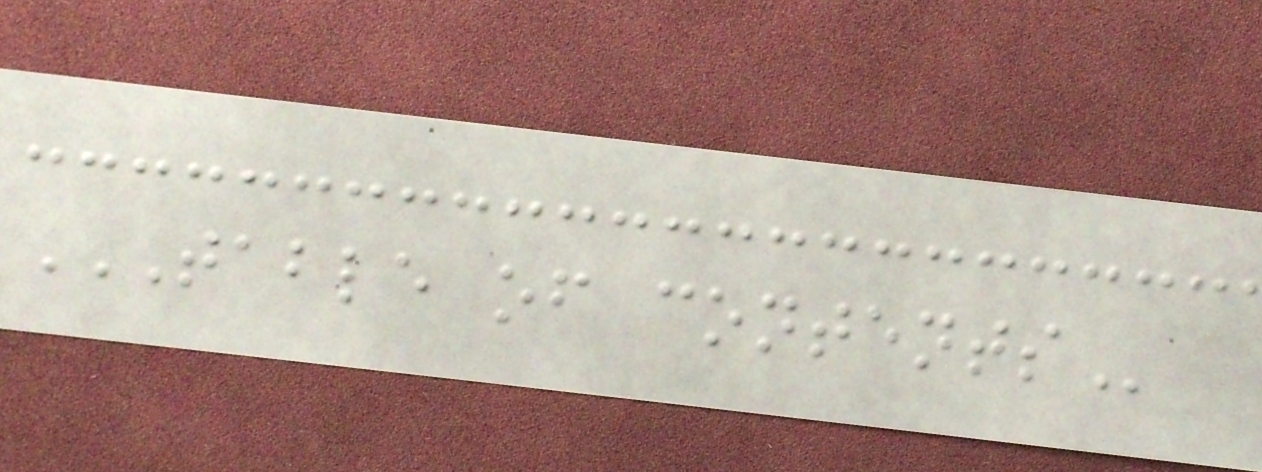TABLE OF CONTENTS
